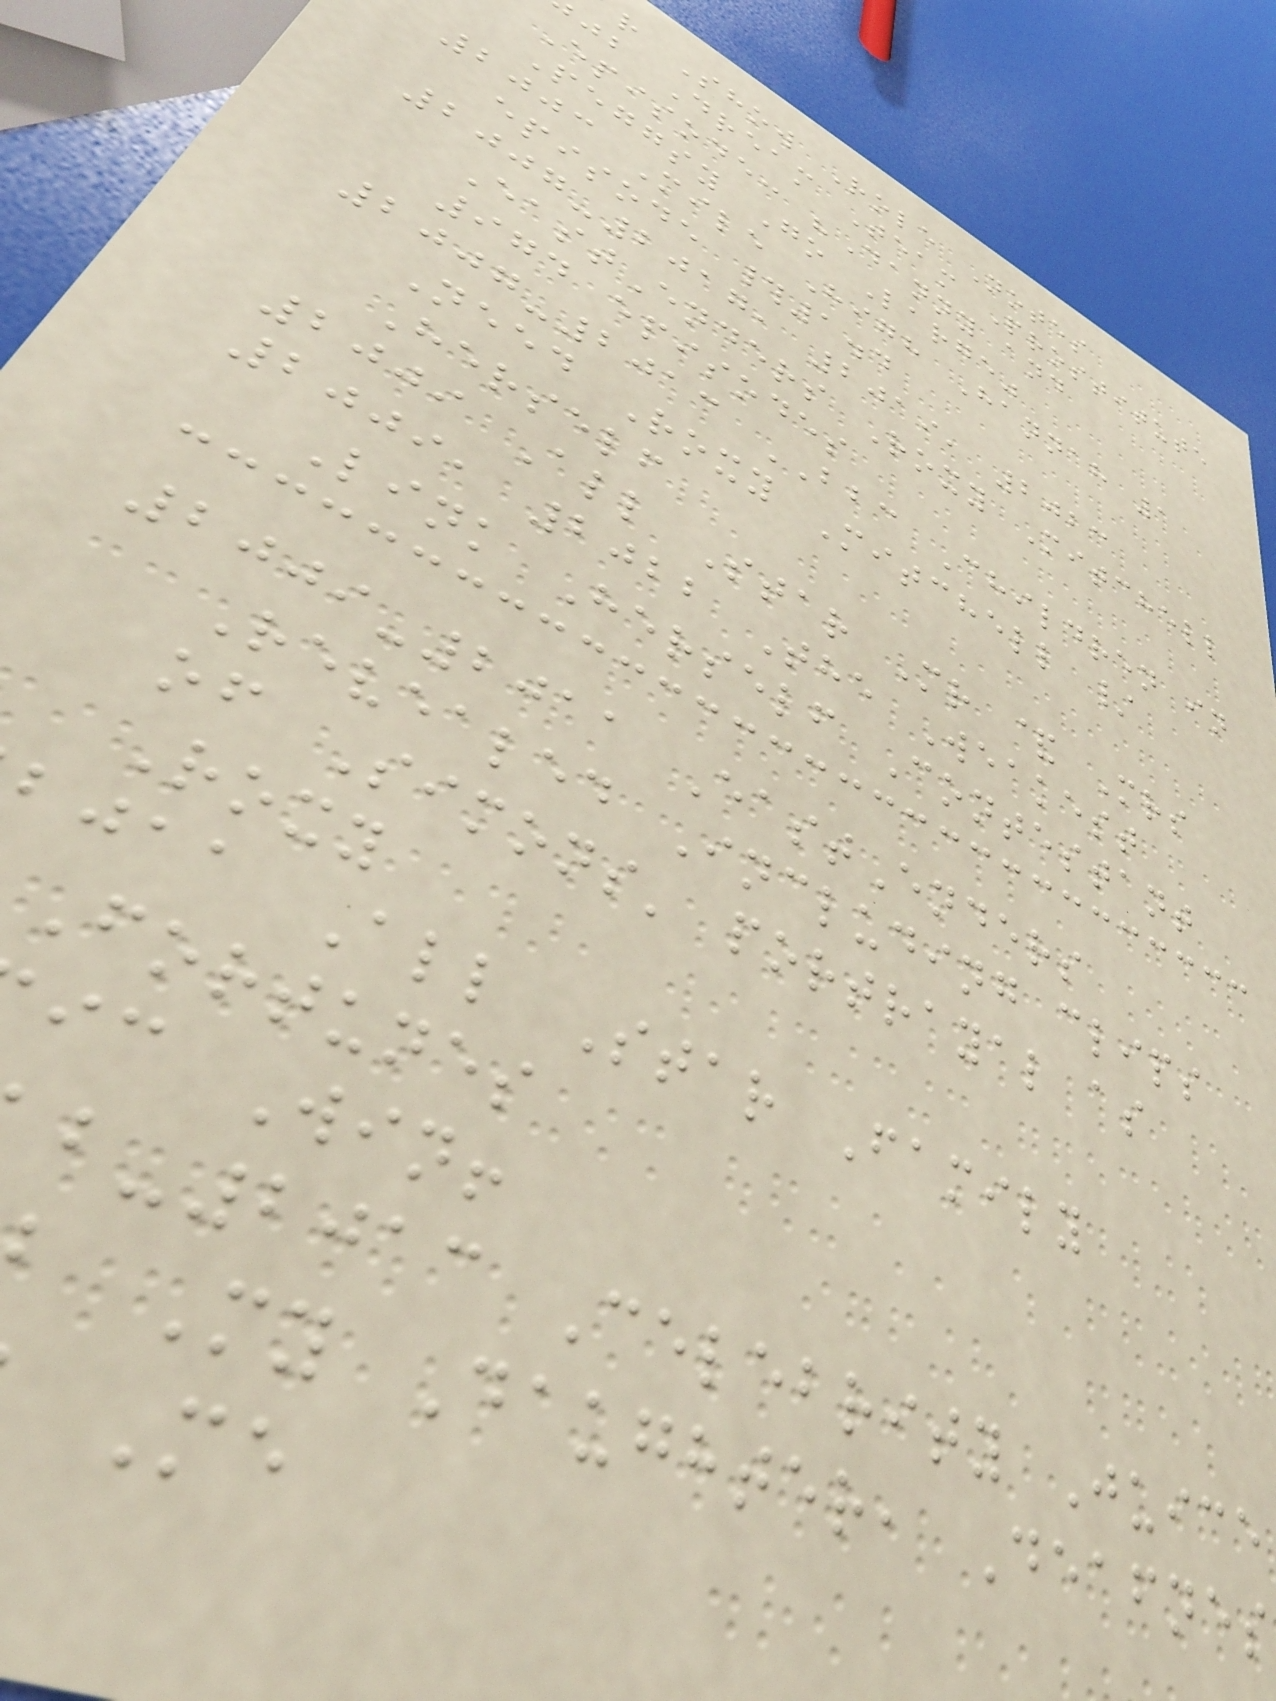r Show Role Notes
jb Dream Team Prostitute
Episode: "Danny and
Peggsy Go Large"
2003 Mile High Hannah 1
episode #1.4
2007-2017, 2019, 2023
EastEnders Roxy Mitchell
974 episodes
2007-2013 BBC Children in
Need Roxy Mitchell /
Herself
2009 All Star Mr & Mrs
2009, 2022 The Weakest
Link Herself Contestant
2009-2011 EastEnders
Revealed Including clips
of Simons' portrayal as
Roxy
bjaa All Star Family
Fortunes
ic Win!
-2013 Celebrity Juice
My Daughter, Deafnes
